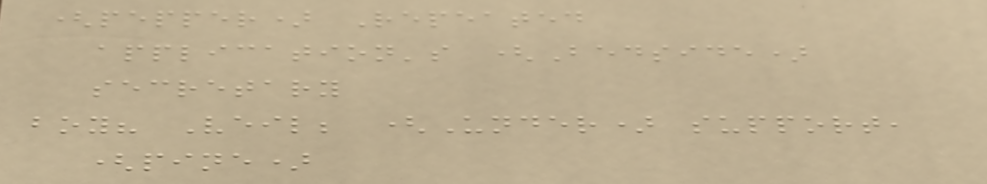(pepper) Repeated
application's (Bedside)
secretary
boy? Veil; (Under) support,
(pine)
